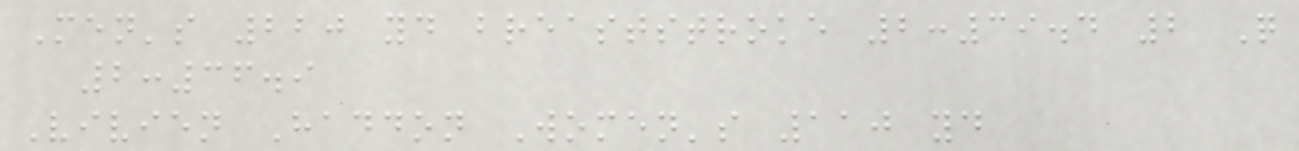Men's 220 yd breaststroke 2:39.4 2 Q
2:36.9
Vivien Haddon Women's 110 yd
